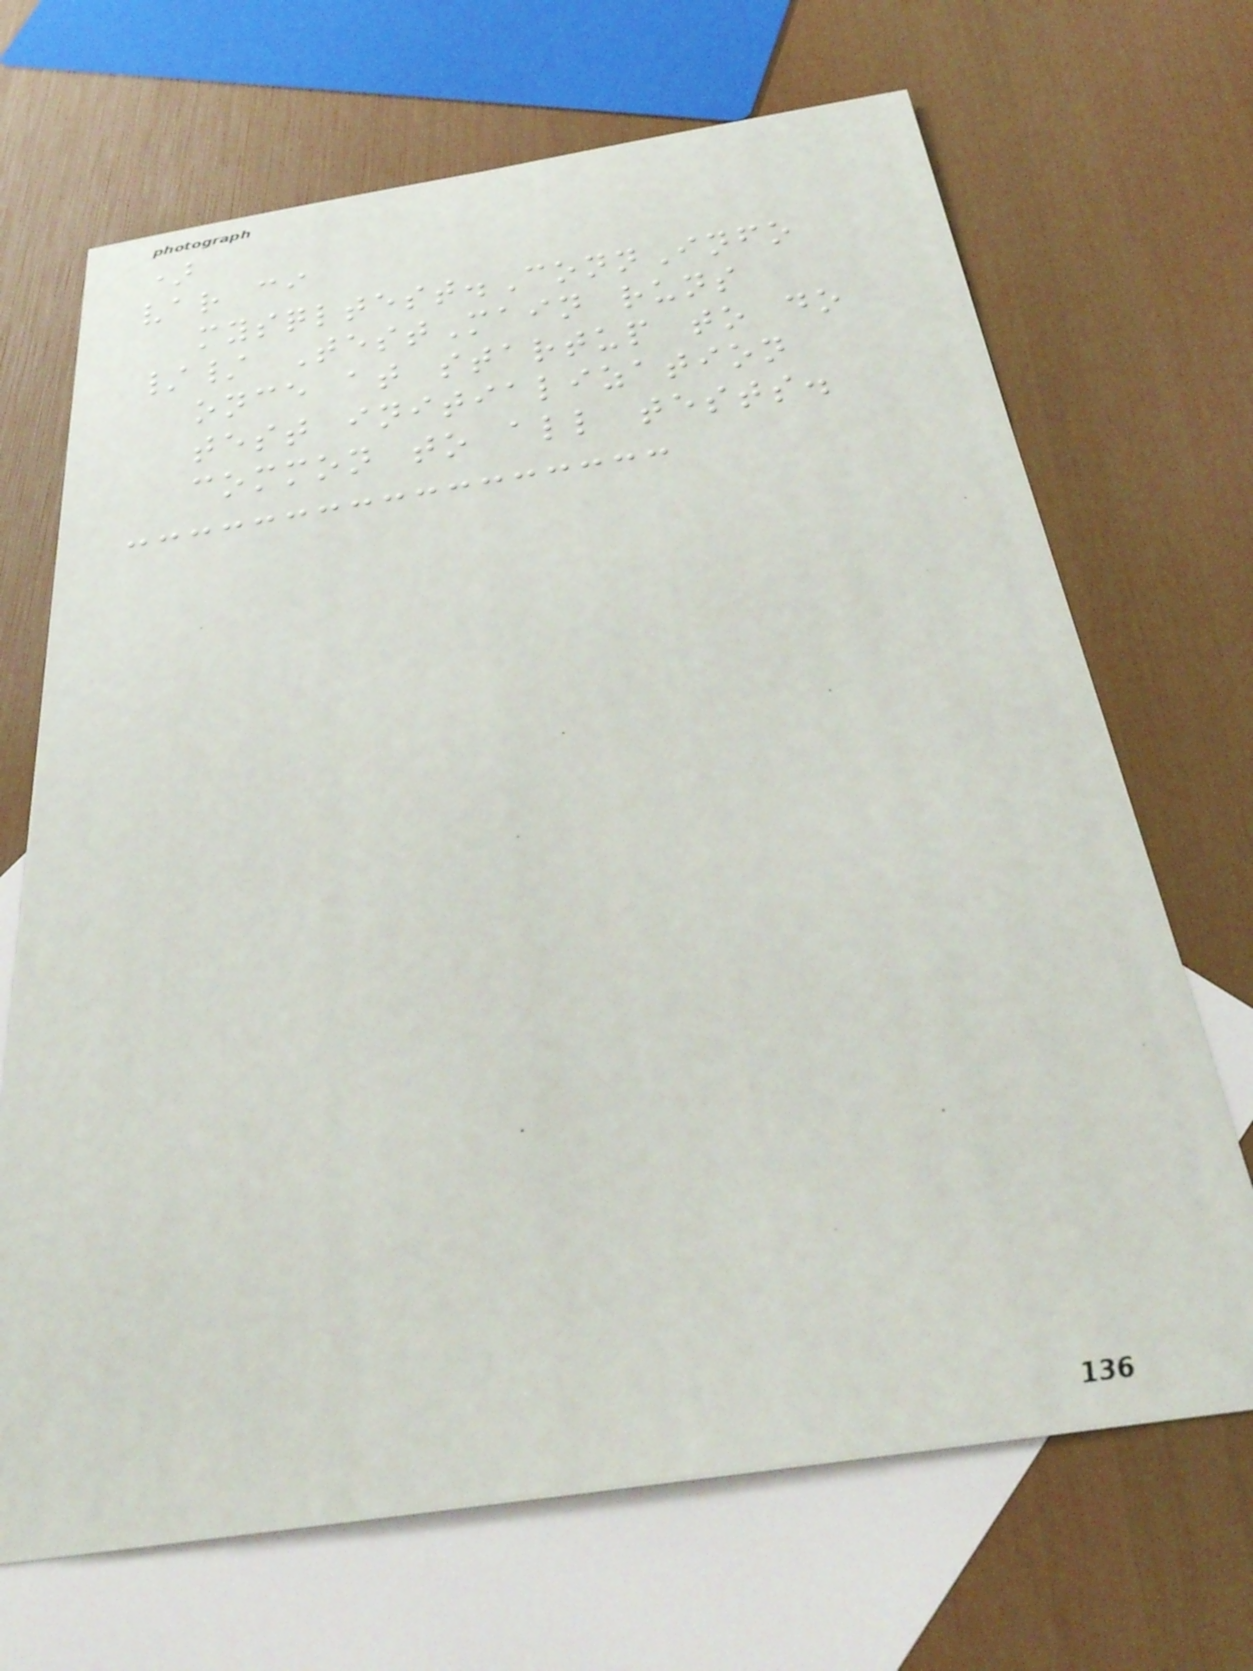)
var ci
mysqltest.ConnInfo
// TestMain runs
once at startup to do
test initialization
common to all tests.
